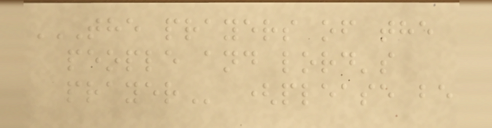THE PRAYERS OF THE
PEOPLE AND LORD'S
PRAYER (please be
